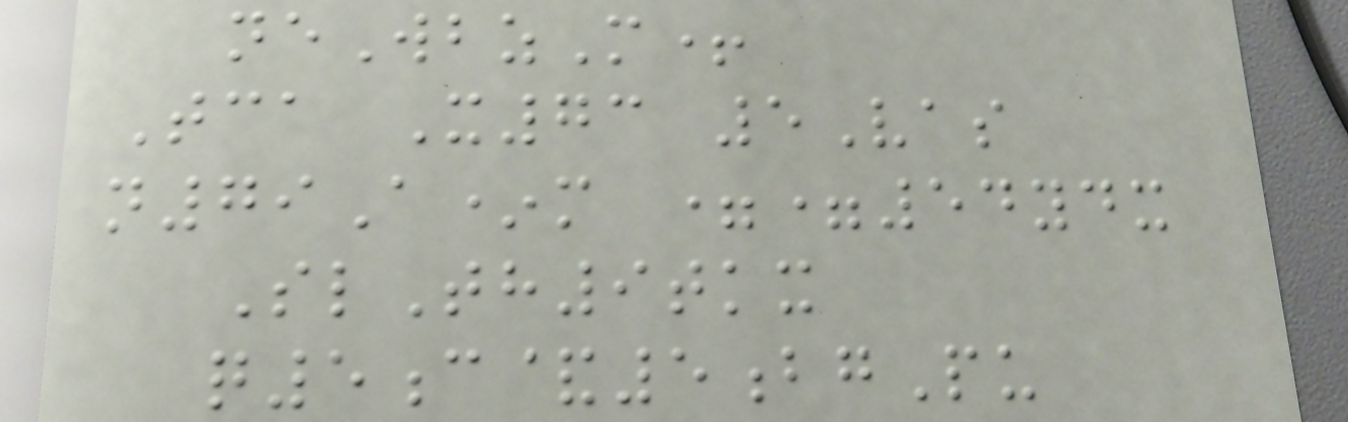neWbzM+
Tca X73 5Vas
n79A*m ==54ydx
SlTh9tkx
q5c&5bgPu
